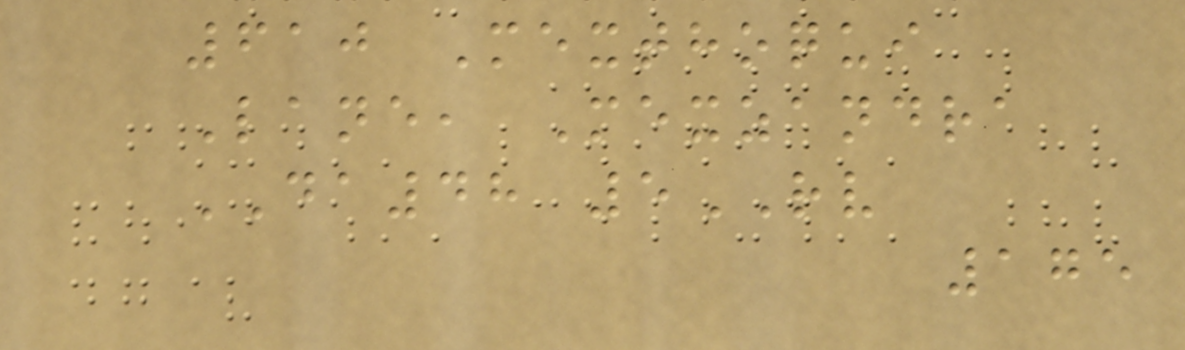610 Mexthoqui
Lane, Mexzandra
DA48 5RV
175
